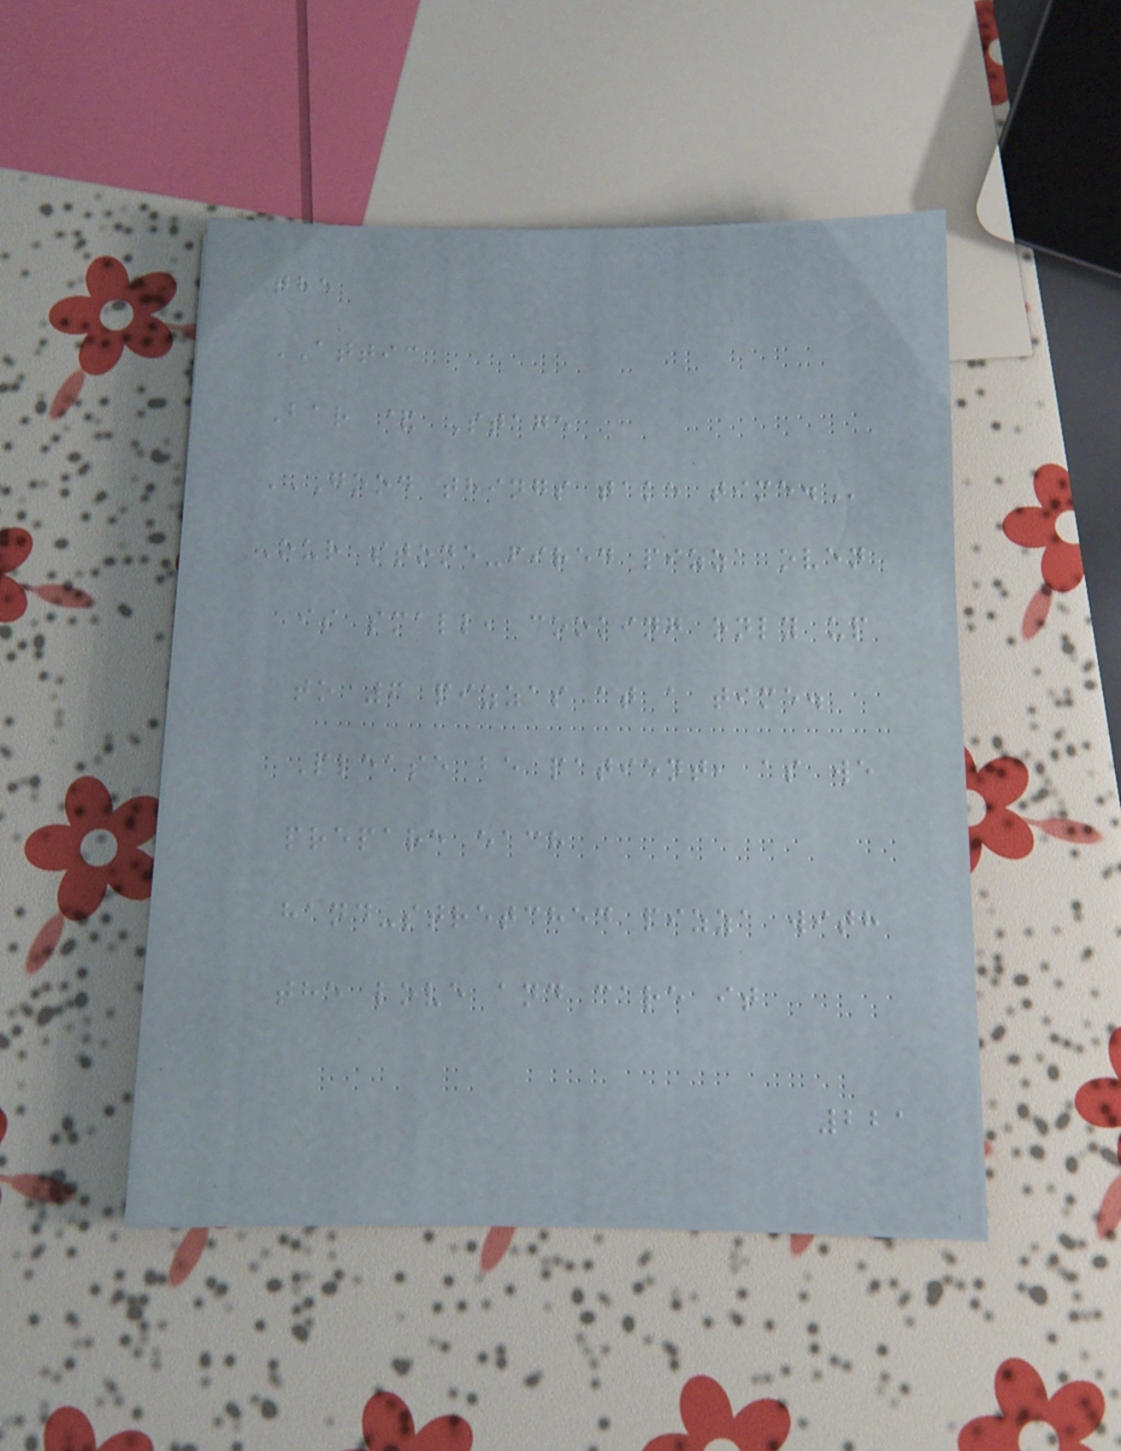the
ATTIC
Bar & Stage
GOOD THINGS TAKE TIME.
Our stone-fired pizza oven
is small, cooking only up
to 6 pizzas at a time.
Please be patient, as we
prepare each
hand-stretched pizza with
the love and care it
221
